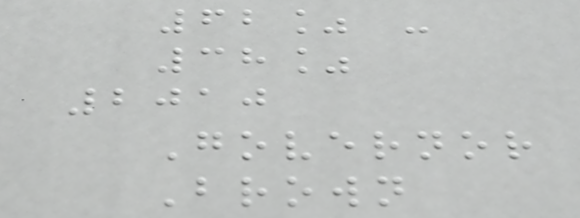62% -
38%
2010
Governor
Brown
